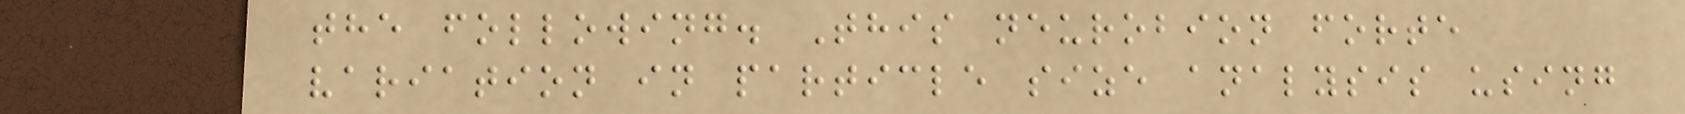the following. This neurobion forte
variation in particle size analysis using
